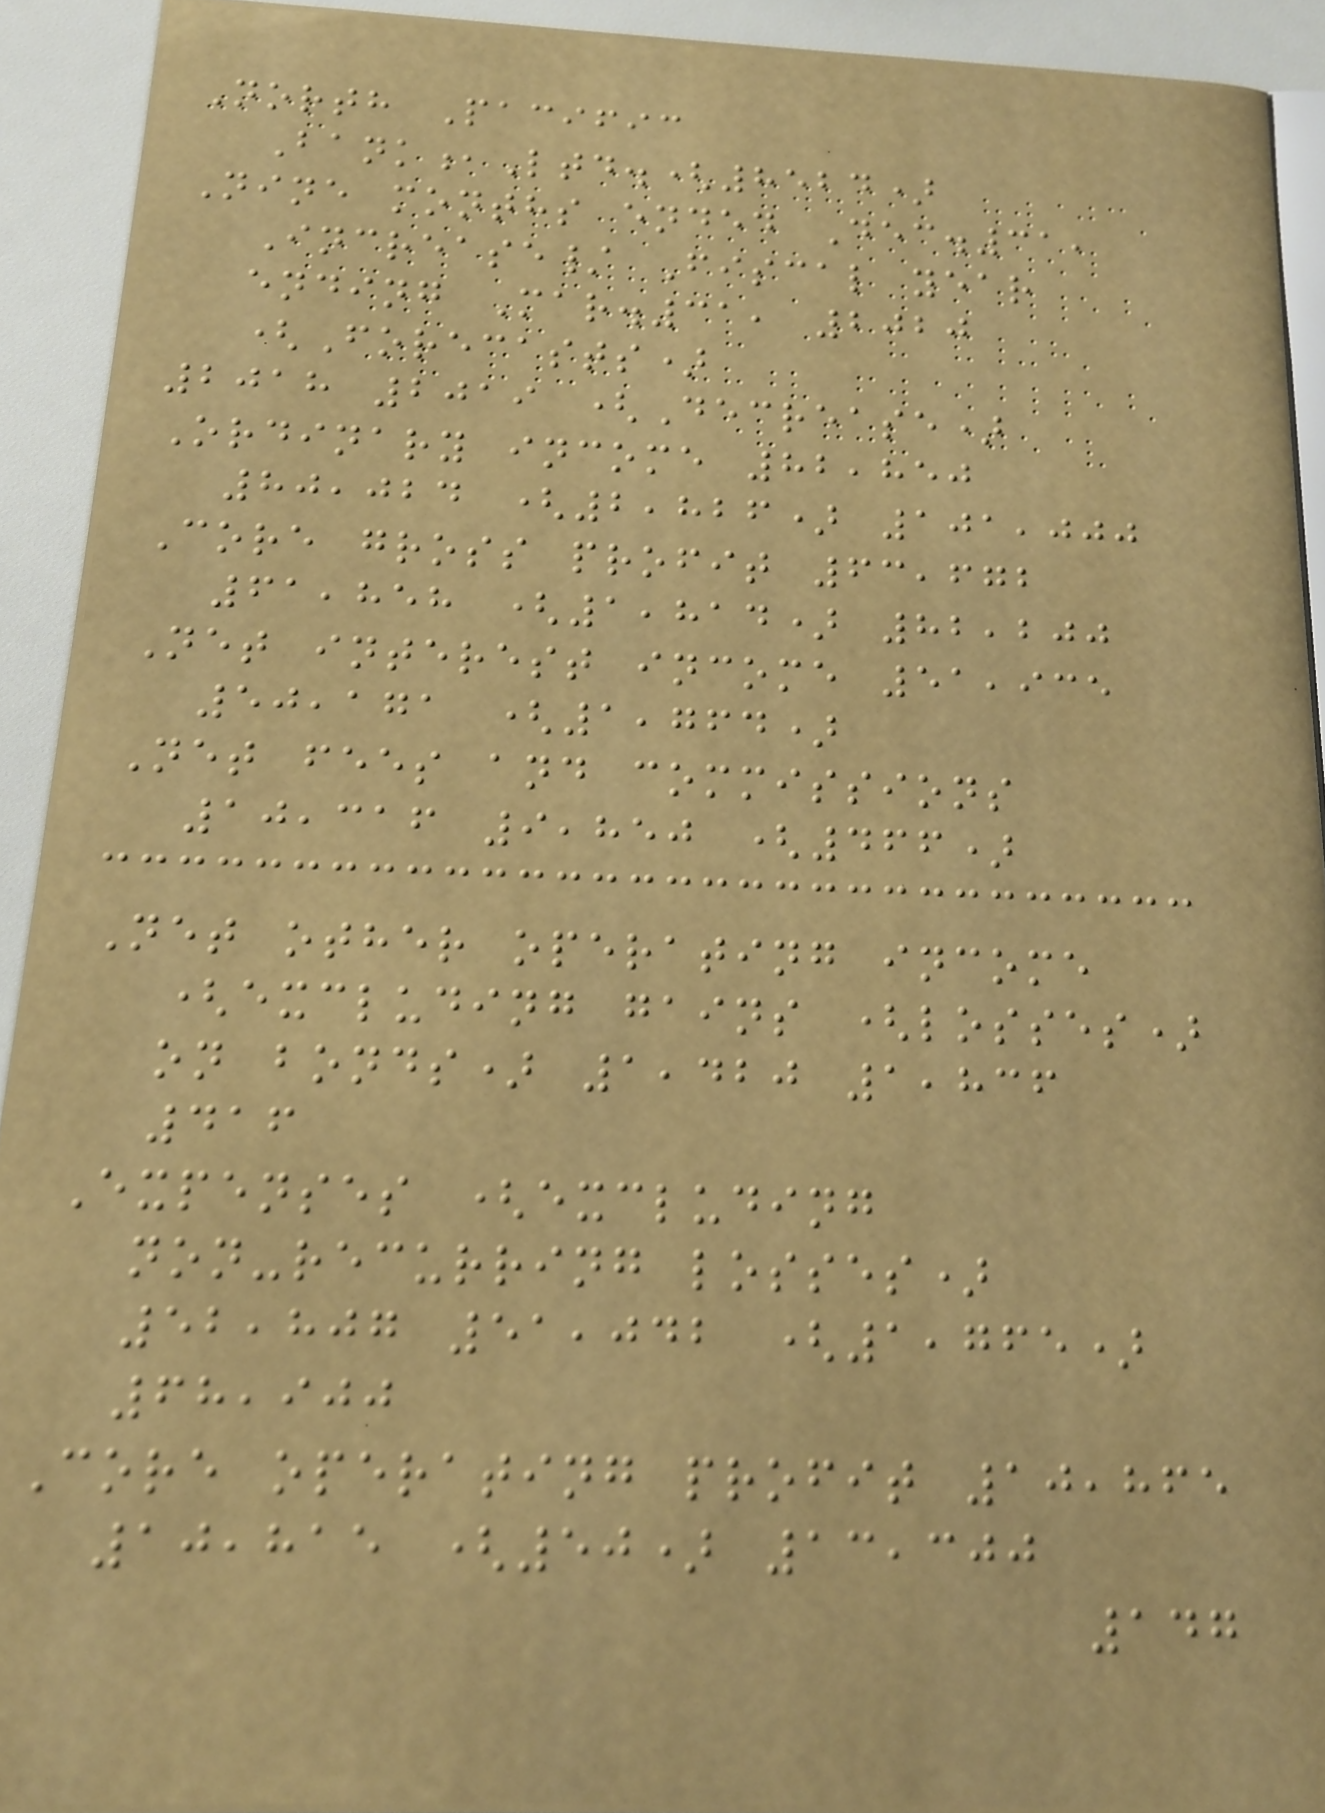North Pacific
Bank,Ltd.(8524)
Nine months ended Dec.31,
Increase/ Fiscal year
ending Mar.31, 2020
(Forecasts)
2018 2019 (Decrease)
Ordinary income 82,850
80,024 (2,826) 101,000
Core gross profit 63,672
61,858 (1,814) 82,200
Net interest income 51,935
50,171 (1,764)
Net fees and commissions
10,316 9,850 (466)
Net other operating income
(excluding gains (losses)
on bonds) 1,420 1,836
416
Expenses (excluding
non-recurring losses)
52,807 51,042 (1,765)
68,900
Core operating profit 10,865
10,815 (50) 13,300
147
